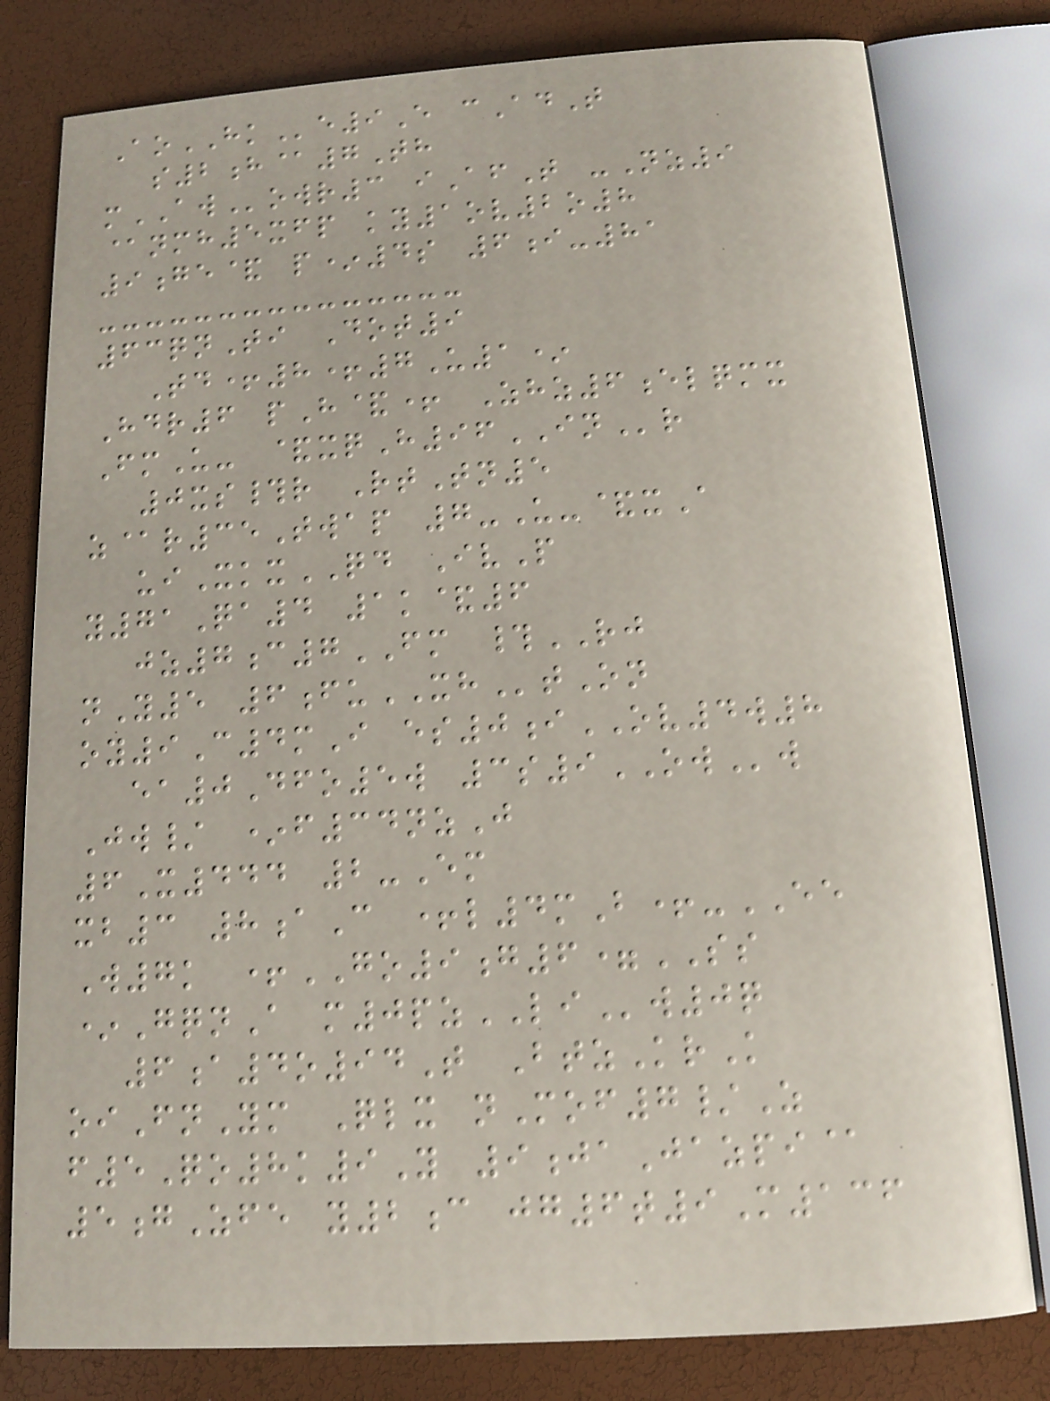AoHKe9E cAdT
s2h@7Th
mAWowr3 iAfT -Nz9
@nmh5xfp ky1ov2o8
9ge& p*4s 6i-81
63qnTi Dot9
Td+8+7U1*
Hdr6 pH&+ Zhz6elqmx
FmU- &xqH96INr
0xs#r RtTn5
z@r35Twap 7-U-&xA
uiXkxQD IvP
y71Qa4 1k&6
jz7c7FM #RJ
nY5 6fuXHtOn
oy9C4mI es0iOV4w8
ea0Dfo5w 3s9OWw
Jw/ *f34nzJ
6X444 2-Em
xb3 8aC +l4mB+-EE
W7k +GO9g6=SS
*GqnA m0pzLIw0q
6a4o94T BtzKrK
oiFnYm Qlx nMof7/Z
f5Qo8k9Y 9jaJazpi@
5gZfe y2c jg6t9M136
